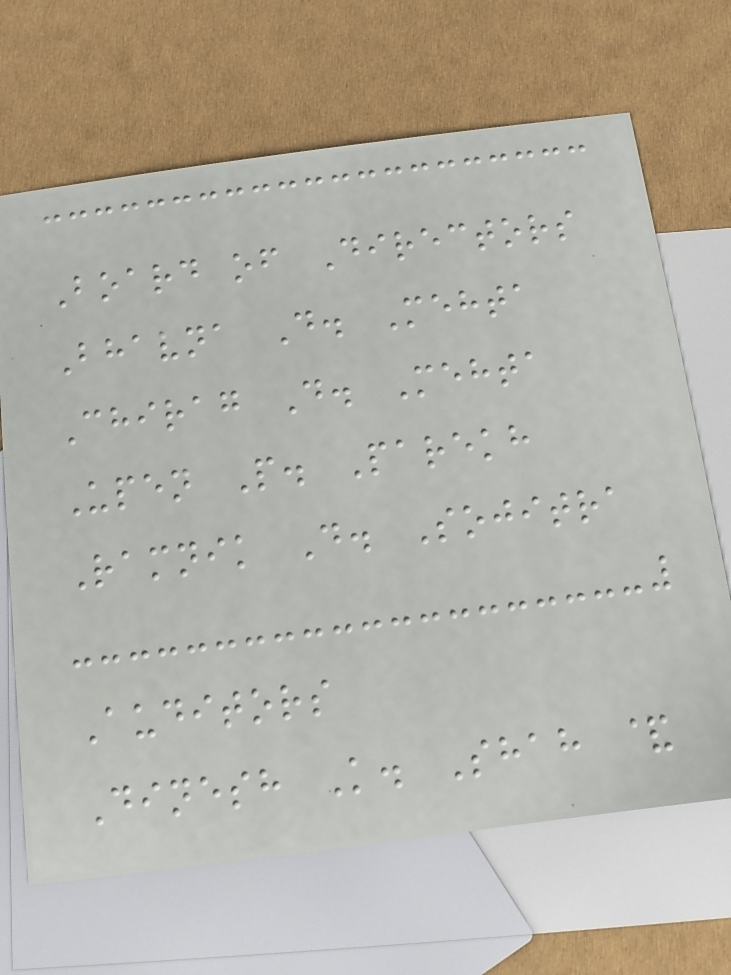Board of Directors
Bhavna D. Mehta
Chirag D. Mehta
Upen P. Parekh
Ramnik D. Sojitra
Auditors
Dinesh K. Shah &
